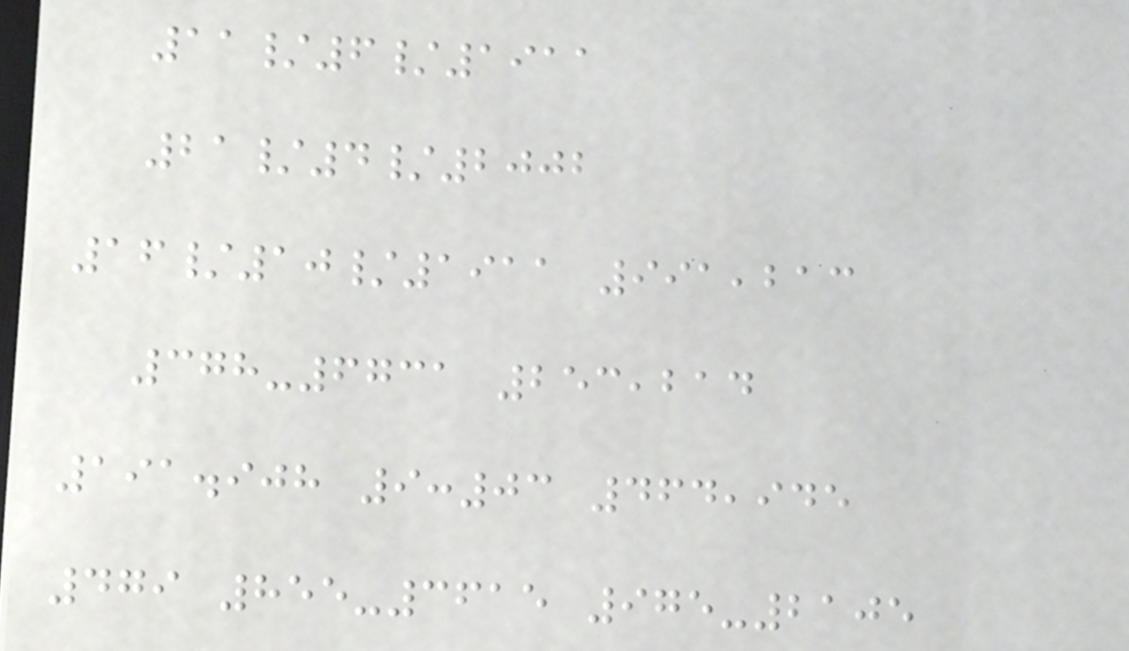11/6/1911
21/4/2002
16/10/1911 991,213
378-6731 253,214
191.908 9:03 464,945
479 855-3615 975-2105
